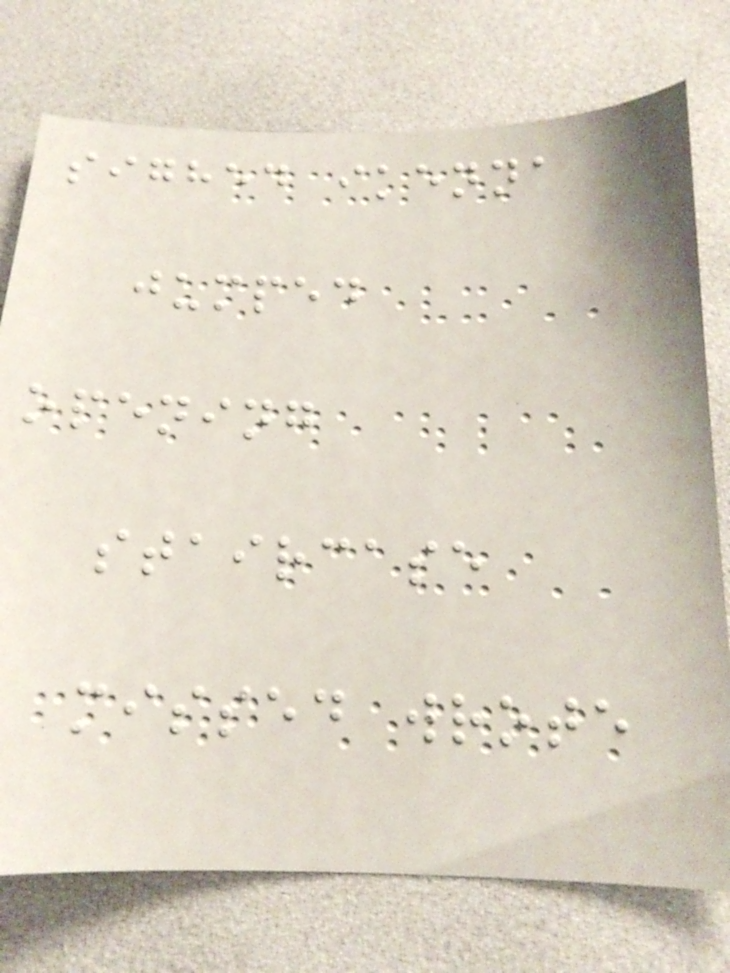sighed ikenna
jumped
opening
staircase
missed wrote
